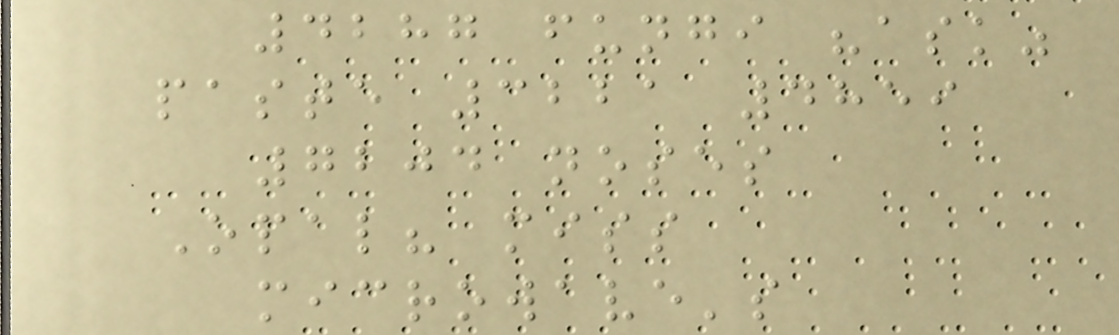4287 fungi "ask"
paste 3221 4859
7204 noses
Opal? miss
microwave's
